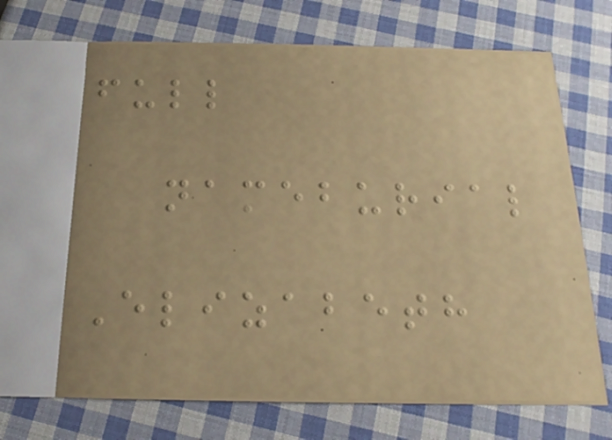full
nameburial
Elizabeth
